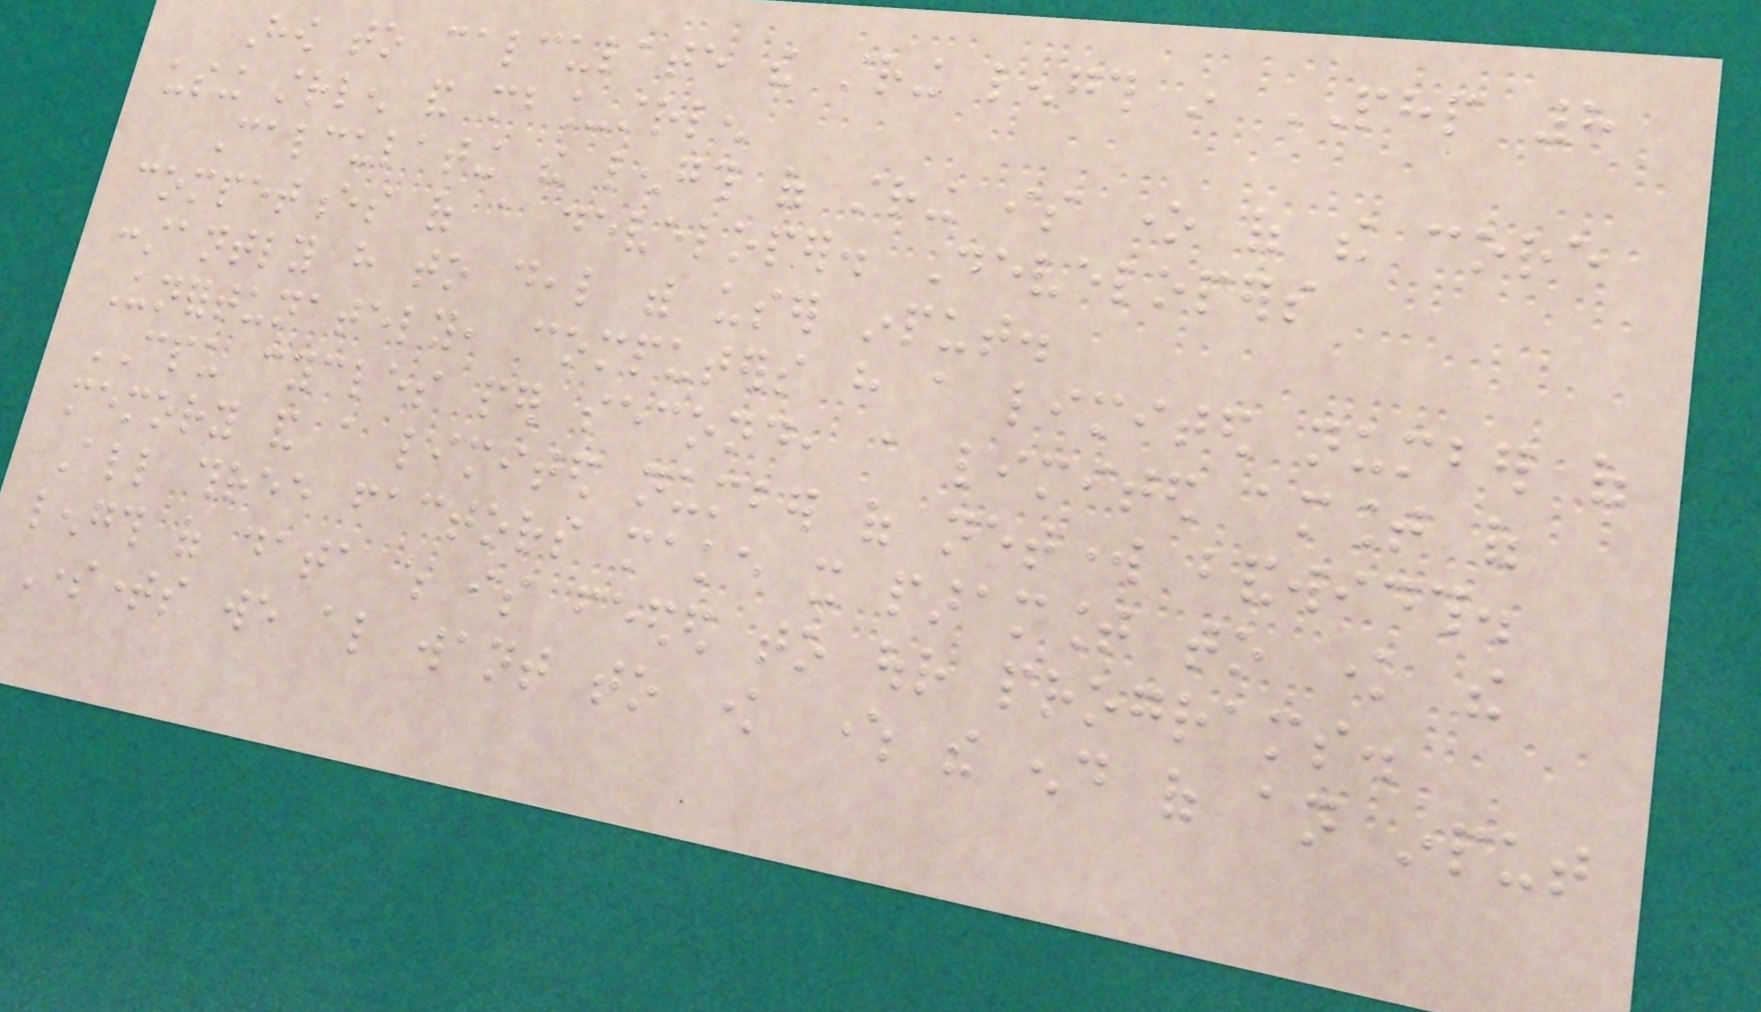How to calculate the string length in PHP 8
using strlen and mb_strlen
Calculating the length of string is one of the core
competences of a developer. Developers
constantly have to deal with user input.
Unfortunately, computers have a limited number of
CPU cycles per second, a limited amount of
memory and a limited number of network bandwidth.
All three factors make it paramount to know the
length of data which is feeded to our programs.
Sometimes we also want to know where the end of an input
